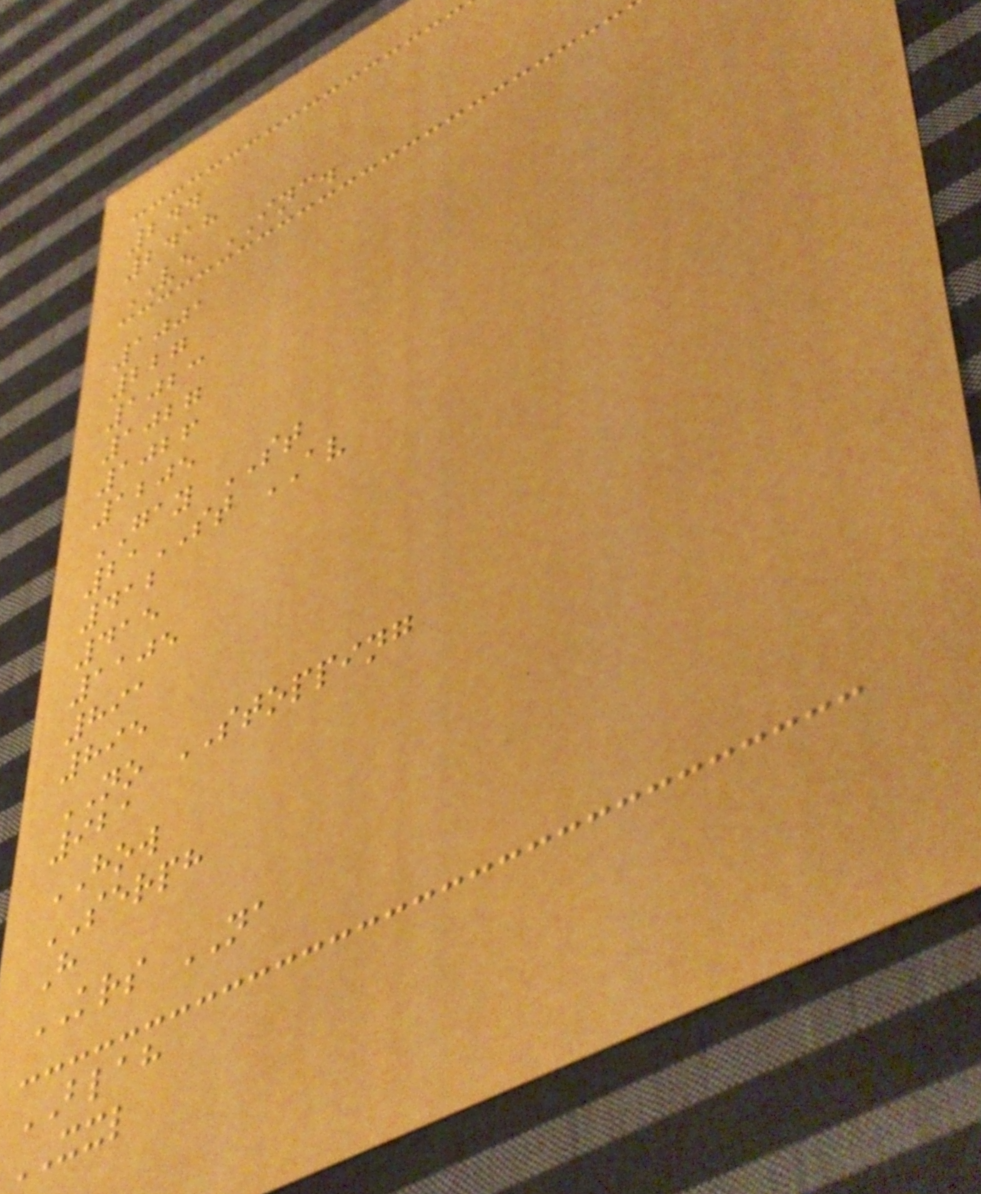244
2418
VE INC.
1001
227
1023
1027
1026
1205
GAY ST
21ST AV
412
415
1105
891
895
NO STOPPING
921
HOW
SERPH
H
KRS NA
BLAH
XXL
